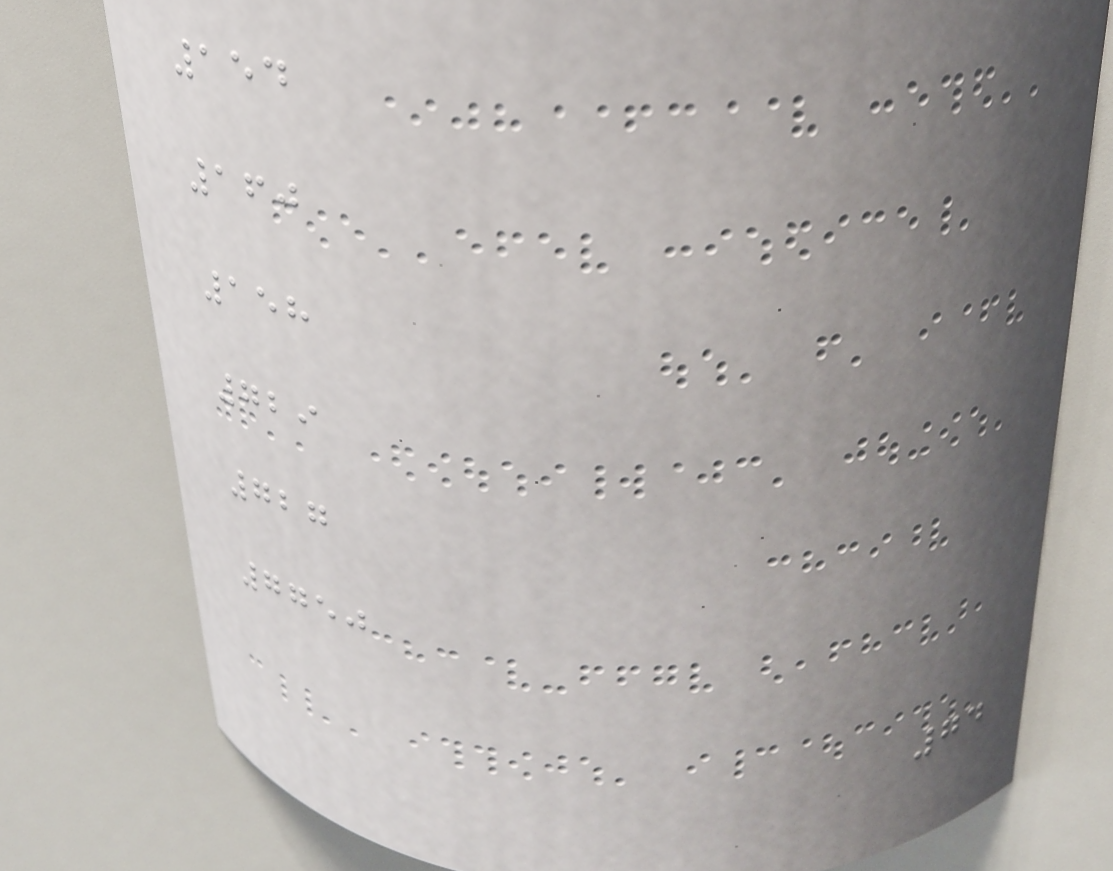154
160
158
729
727
7750
74
